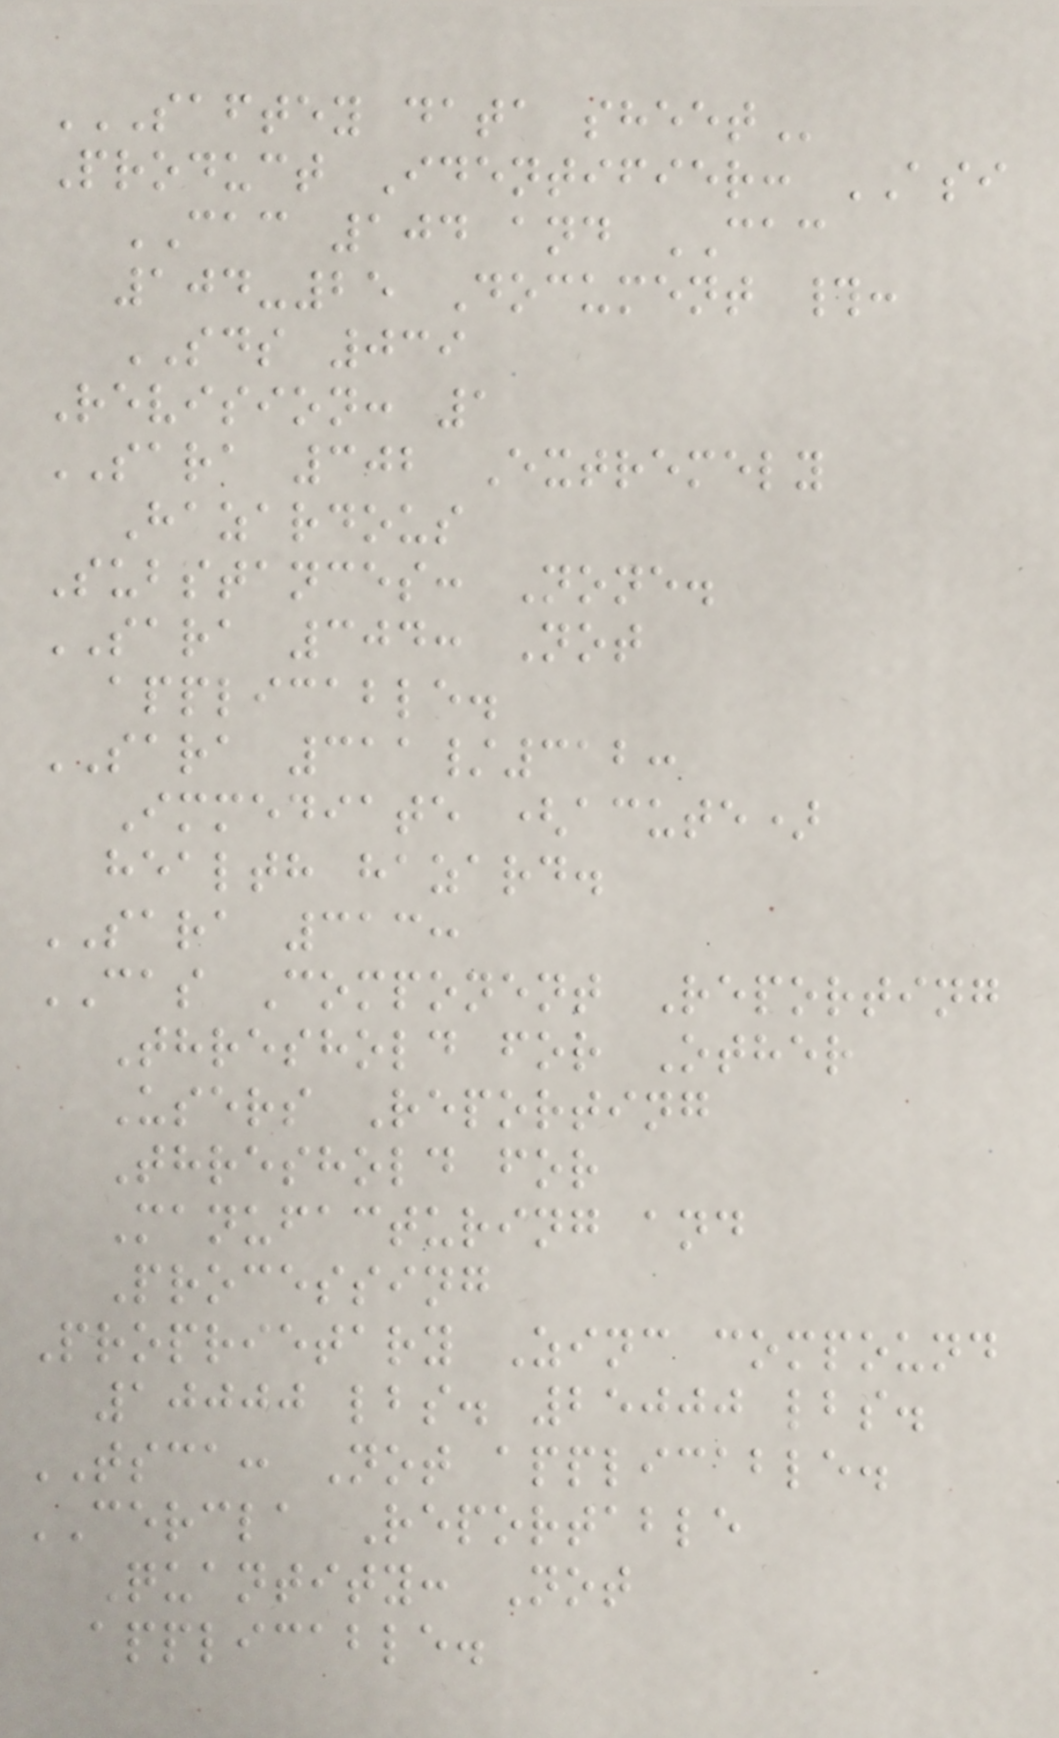SAFTEY DATA SHEET
Product Identifier: ASI
CAC 104 and CAC
104-25 Document #:
SDS 039
Revision: 1
SARA 302 Extremely
Hazardous
Substances: None.
SARA 304: Not
applicable.
SARA 311/312:
Immediate (acute)
health hazard.
SARA 313:
CAS Component Reporting
Threshold for Other
Users Reporting
Threshold for
Manufacturing and
Processing
Proprietary Zinc compound
10000 lbs. 25000 lbs.
TSCA: Not applicable.
CERCLA Reportable
Quantity: Not
applicable.
